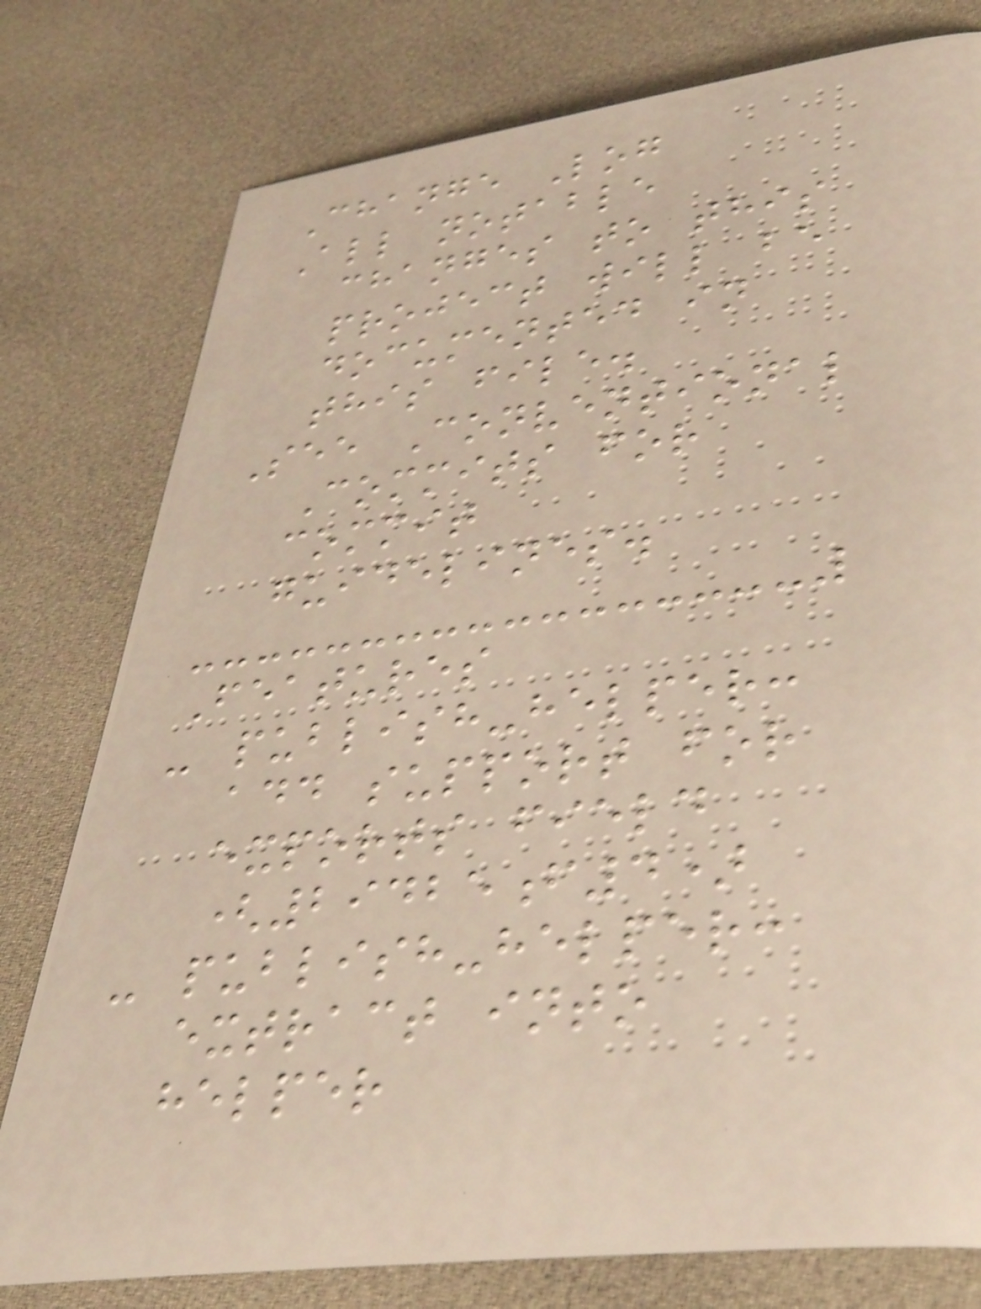Change Log
All notable
changes to this
project will be
documented in
this file.
See Conventional
Commits for
commit
guidelines.
Features
- publish-helper:
add support for
exports field
(29425f4)
- publish-helper:
extract into
helper
